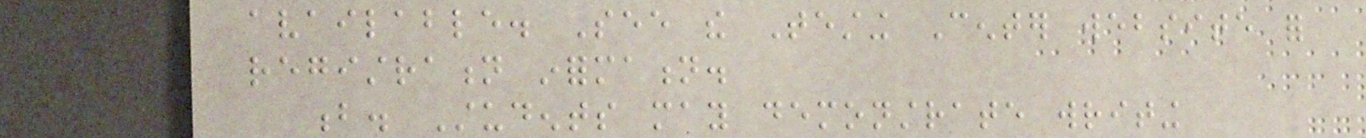available. See the Testing Center website for
registration information.
b. Students may demonstrate writing
